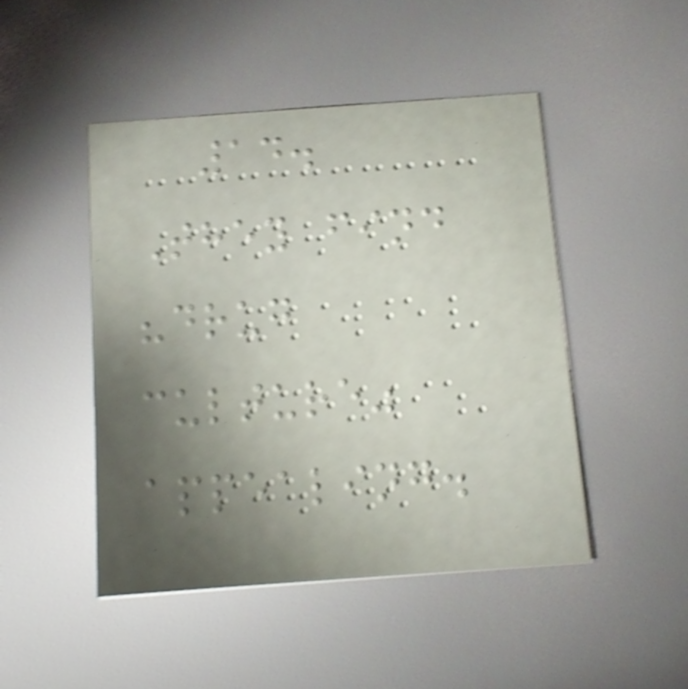14.
They find
"drug
culture"
appealing.
